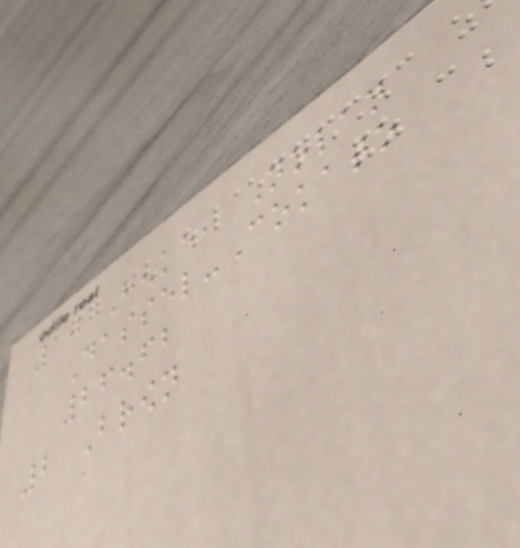10 Henke, Nolan
Dassel-Cokato
26.62
2 Brown
